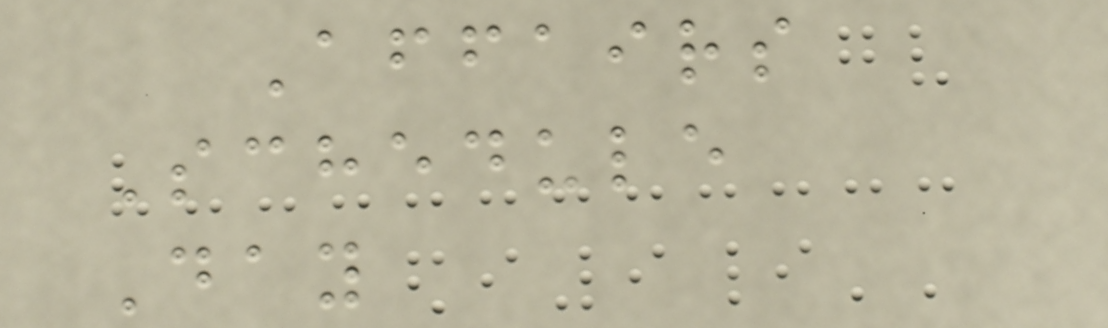Affairs
Schedule
Day
